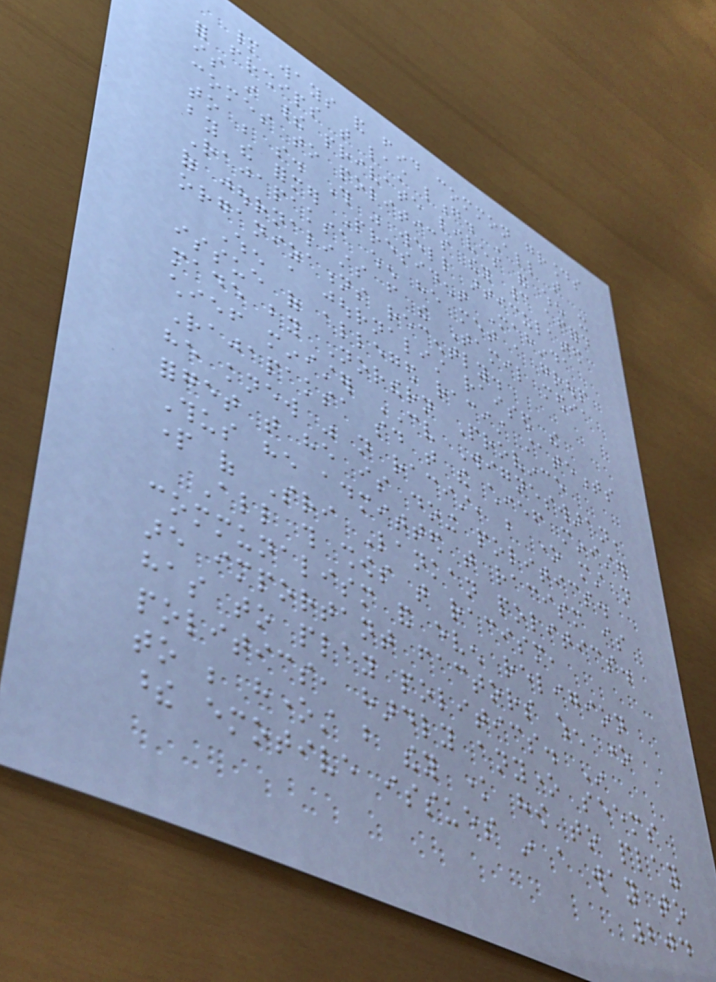many ways and find common grounds
for friendships that last long. All that
is in their private lives and when it
comes to politics they cannot afford
to be so. This was well articulated
by the former President Mahinda
Rajapaksa when he met a group
of journalists from the Tamil media
organizations recently.
When a journalist raised the
issue of alleged racist statements
made by Northern Province
chief minister CV Wigneswaran,
Rajapaksa said that the chief minister
he knew was not racist, but one must not
forget that he is doing politics.
Thus he admitted that racism is
part of Sri Lankan politics.
All this shows that racism,
communalism and even religion
are important factors when one
has to play politics. In
politics, hardly anyone seems
to be honest but they know how to play
these emotive issues in a way to
204
